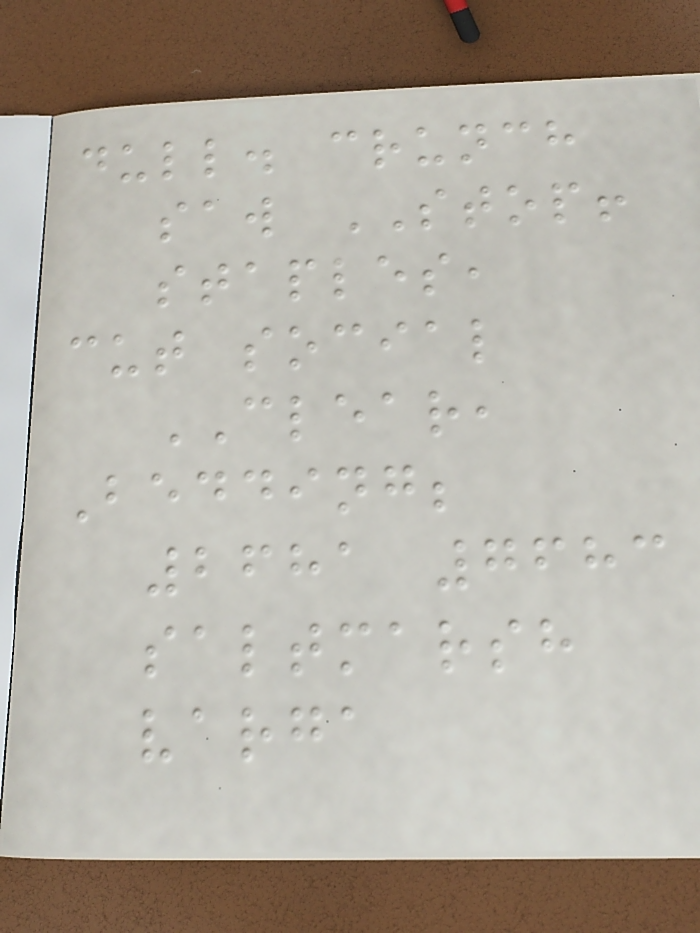dull. crunch
saw STOP!
staples,
cut social
CLEAR,
Bedding;
2681 7683
saltmarsh
varga
